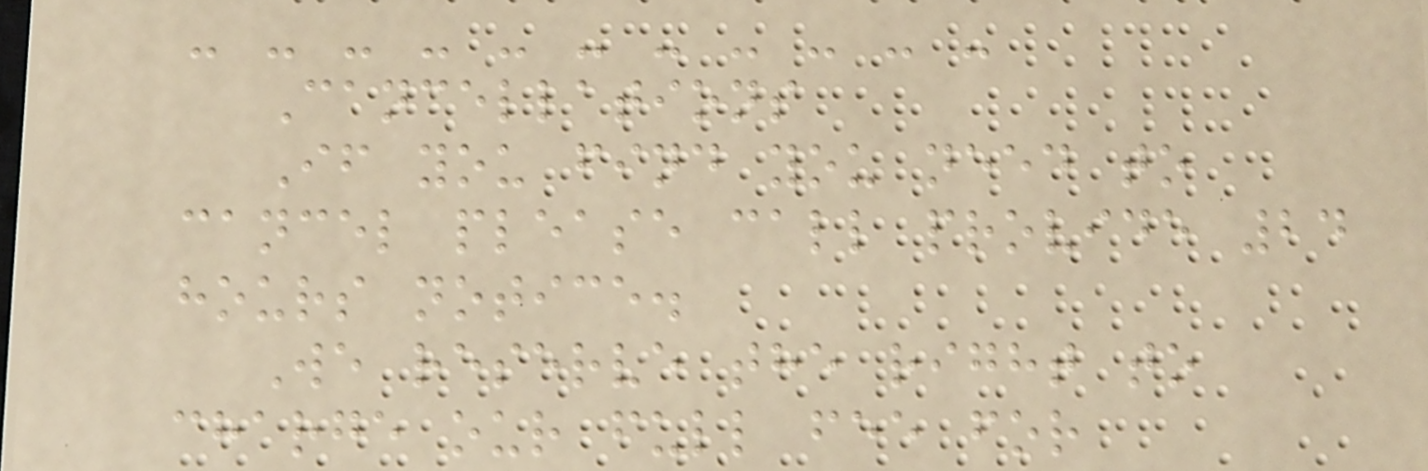- - - - - - - - - - -
Cancellations
If you find you need to
cancel please call provide 24
hours notice.
We reserve the right to
charge our full fee for
